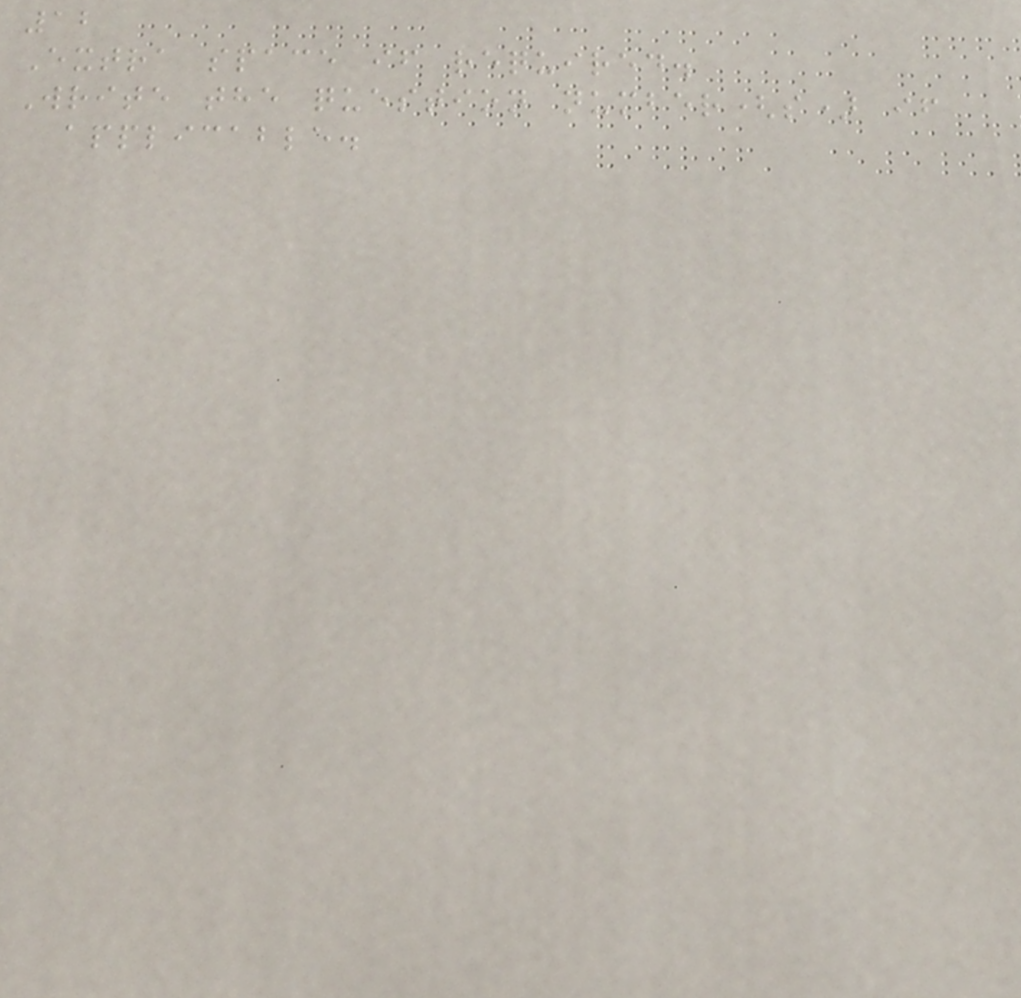12
Extra space if required.
Write the question number(s) if
applicable.
